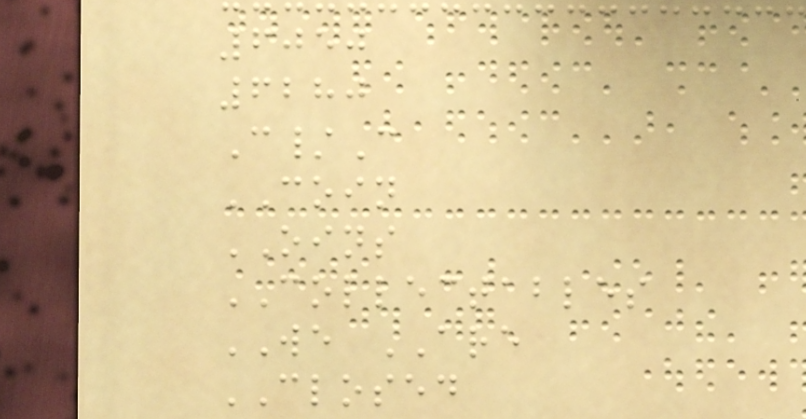6050
6280
C/C
COIN
OINS
COLLECTABLES
WE ARE
CLOSED
